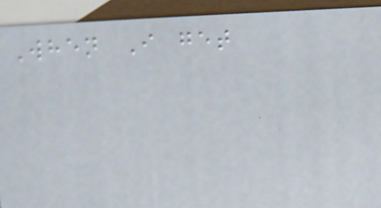When I get
